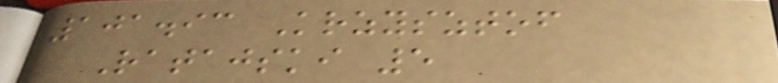101.93 Krzysztof
Ratajski 5
